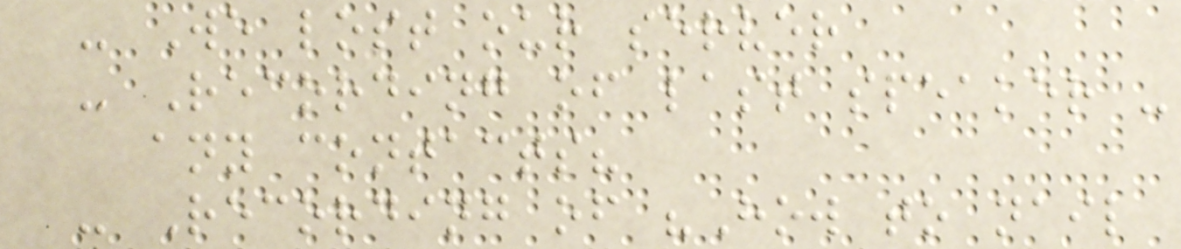- We lost our server
- Recording of last speaker -
any contacts?
- Recording of "How to nail
